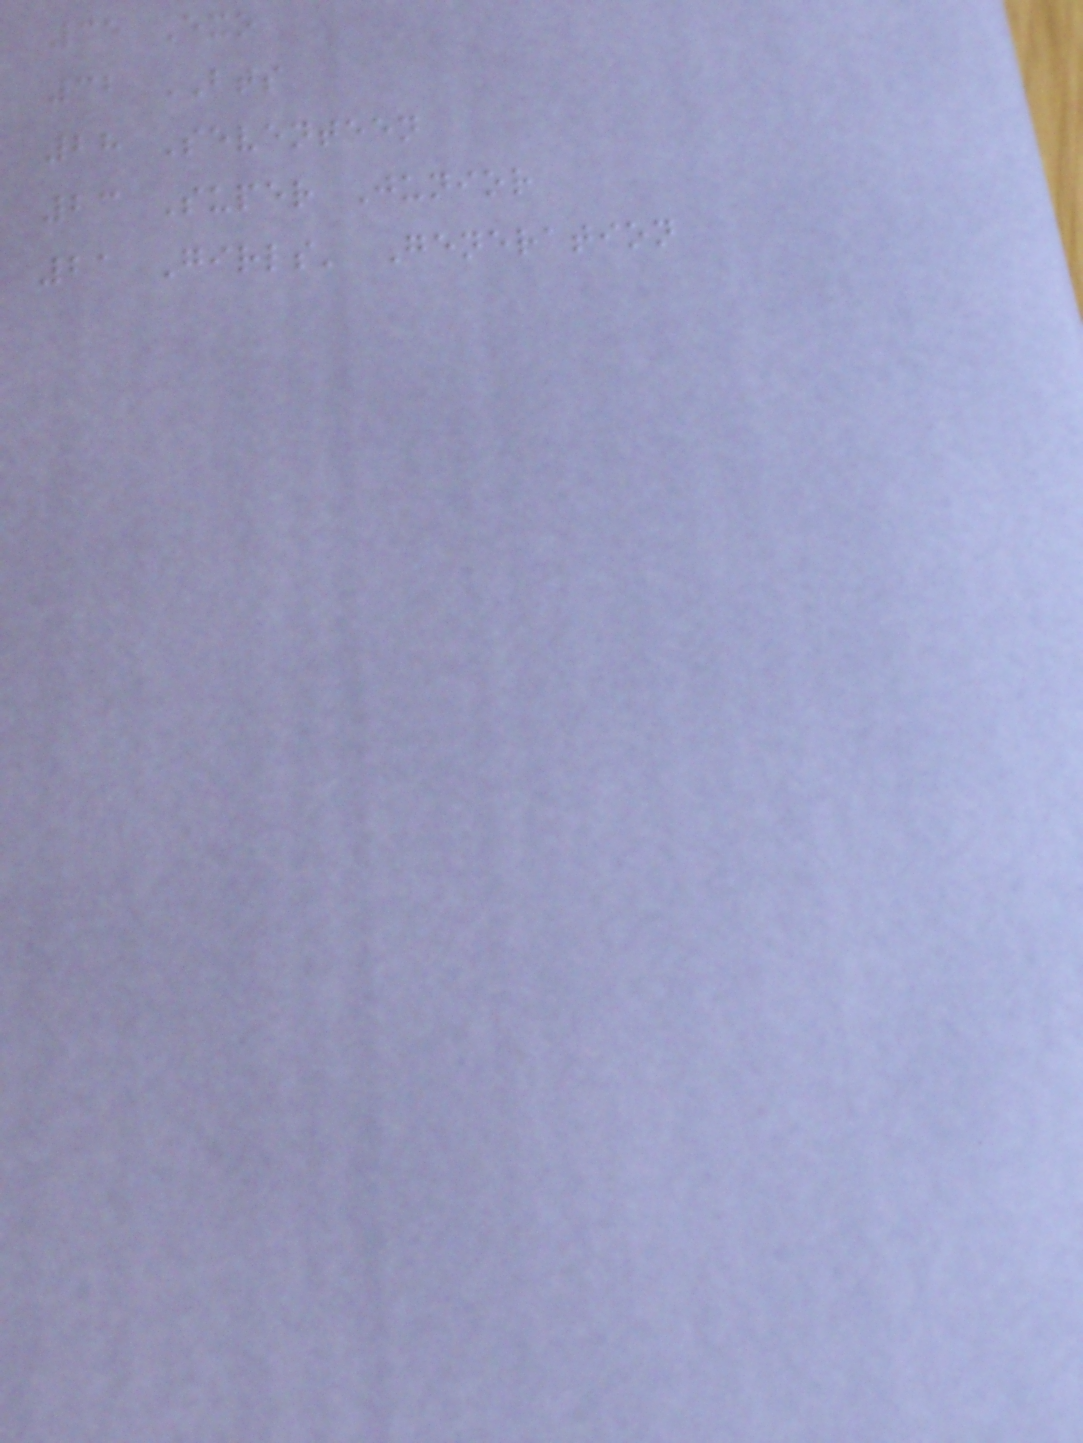35 Exo
32 BTS
28 Seventeen
23 Super Junior
21 Girls' Generation
